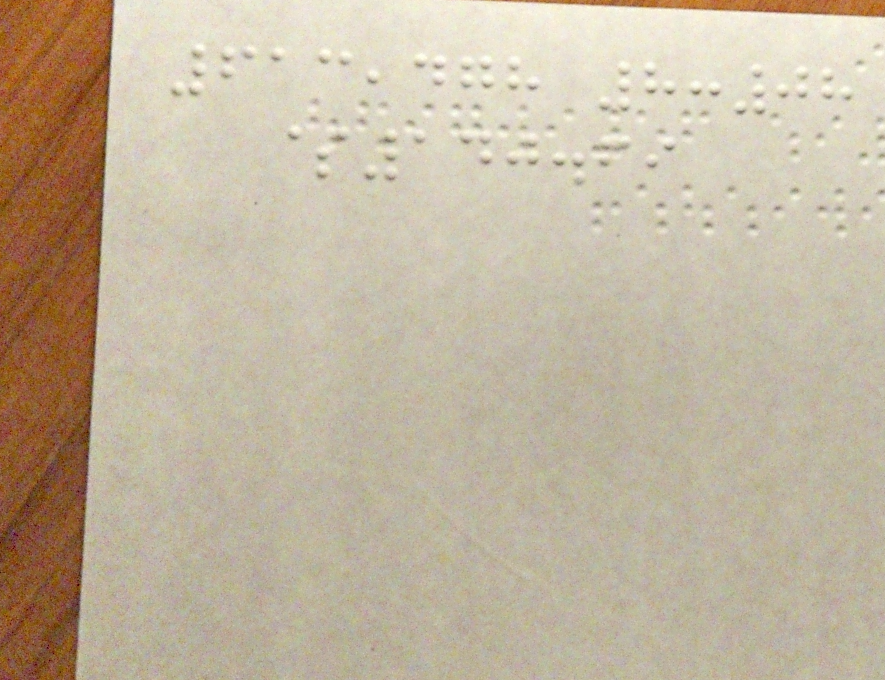613,478 8:08
$140.69
